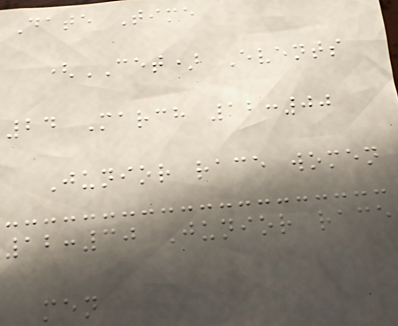Date Time
(CET) Events
24 March 12:00
Junior race women
12:30 Junior race
men
